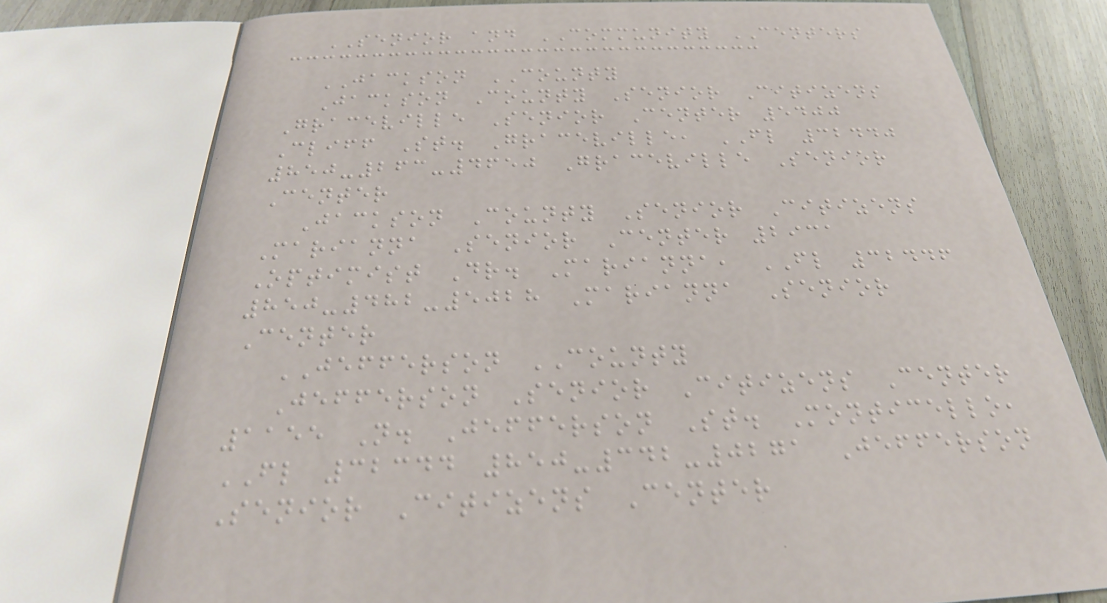SENIOR and COMMUNITY CENTERS
JACKSON COUNTY
Jackson County Senior Citizens
Graceville Senior Center 5400
Cliff St. Graceville, FL 32440
850-263-4650 Graceville Senior
Center
Jackson County Senior Citizens
Marianna Senior Center 2931
Optimist Dr. Marianna, FL 32446
850-482-5028 Marianna Senior
Center
JEFFERSON COUNTY
Jefferson Senior Citizens Center
1155 N. Jefferson St. Monticello,
FL 32344 850-342-0271 Jefferson
Senior Citizens Center
